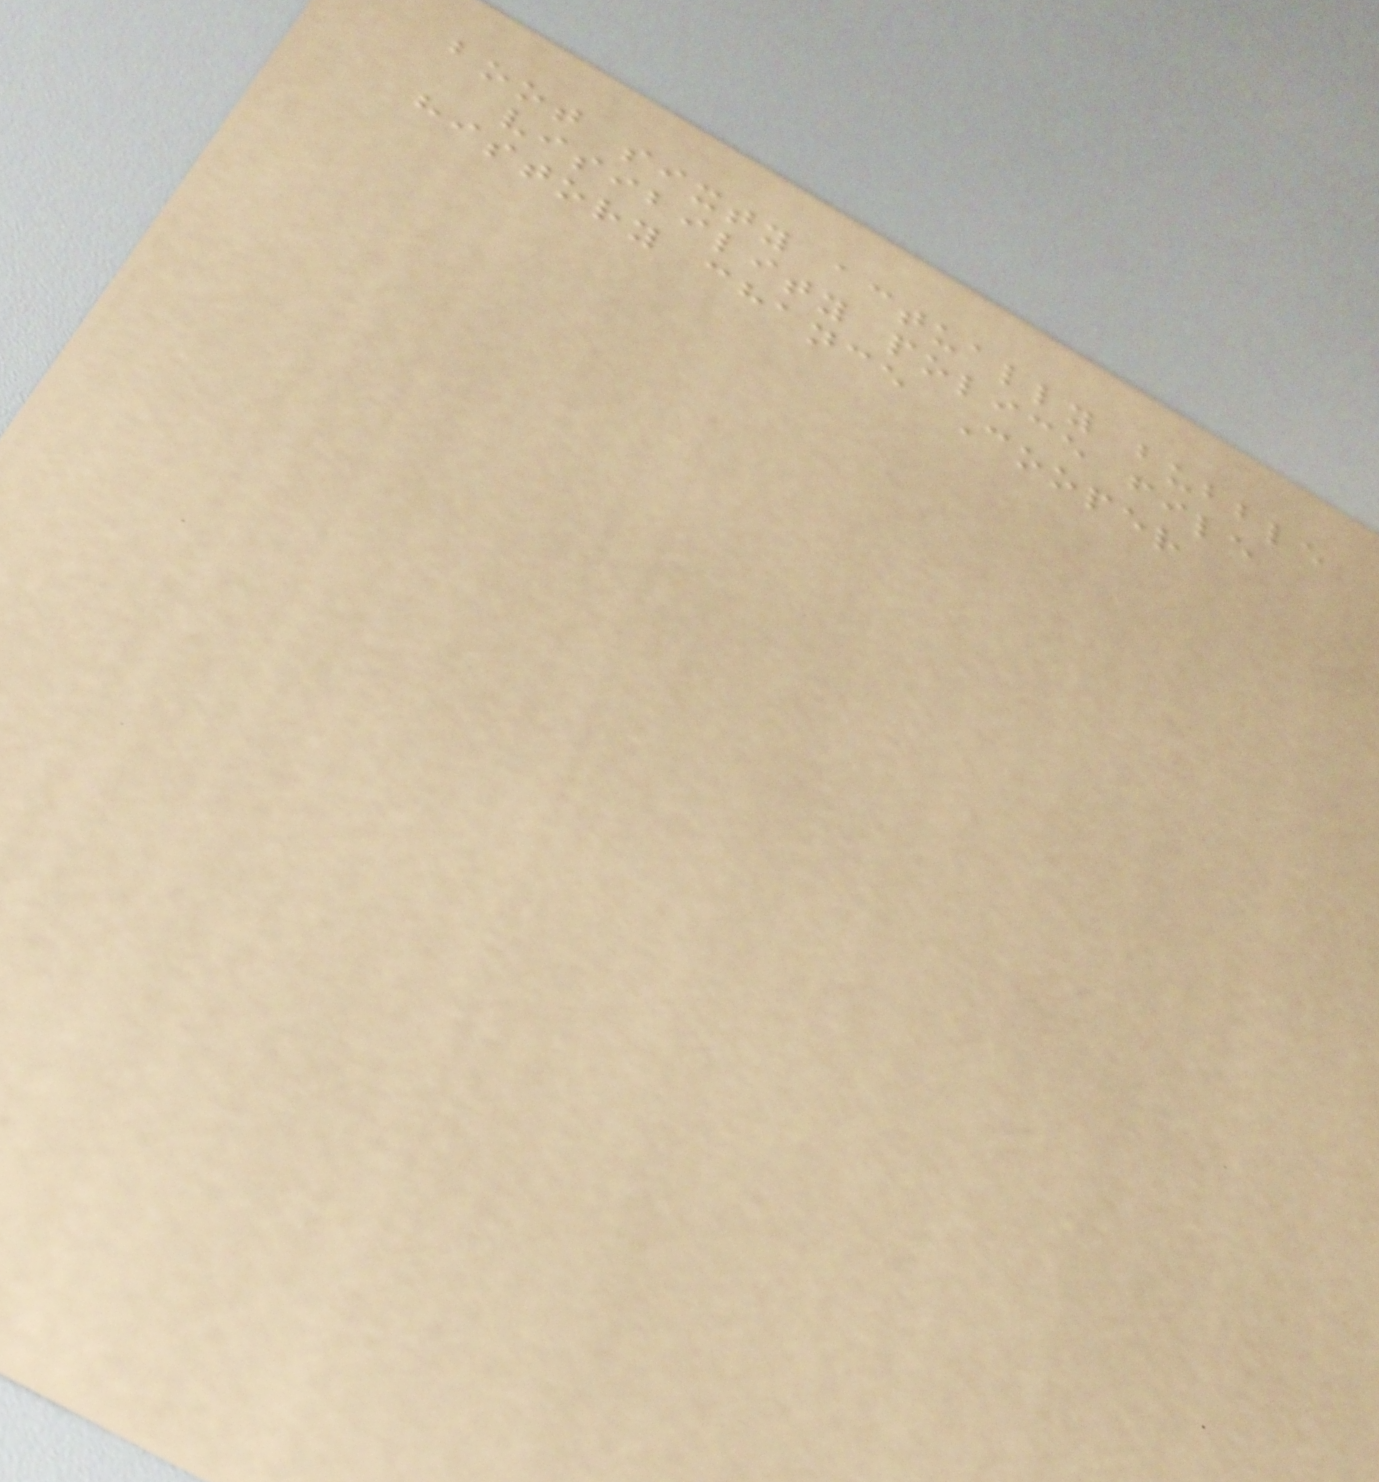boot sixty actually bubble
visibility police file
history chance Cooper
